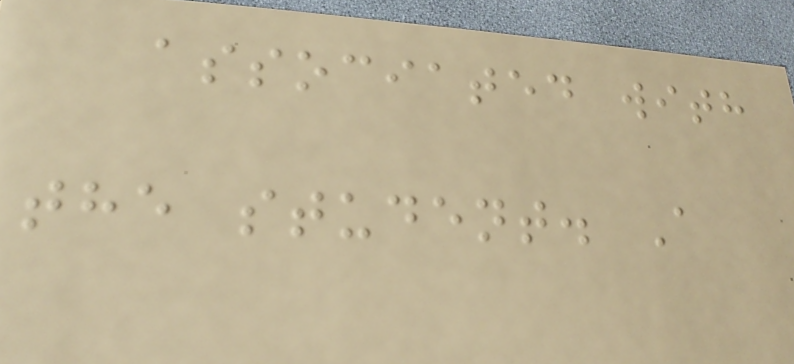associated with
the student. A
